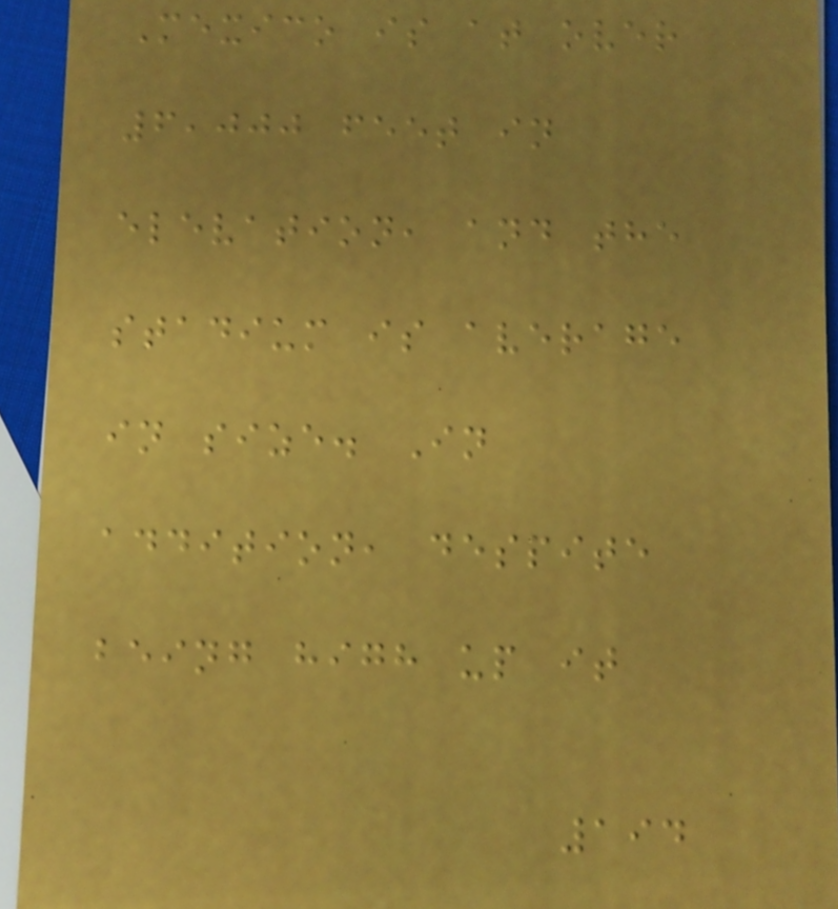Mexico is at over
6,000 feet in
elevation, and the
stadium is average
in size. In
addition, despite
being high up it
194
